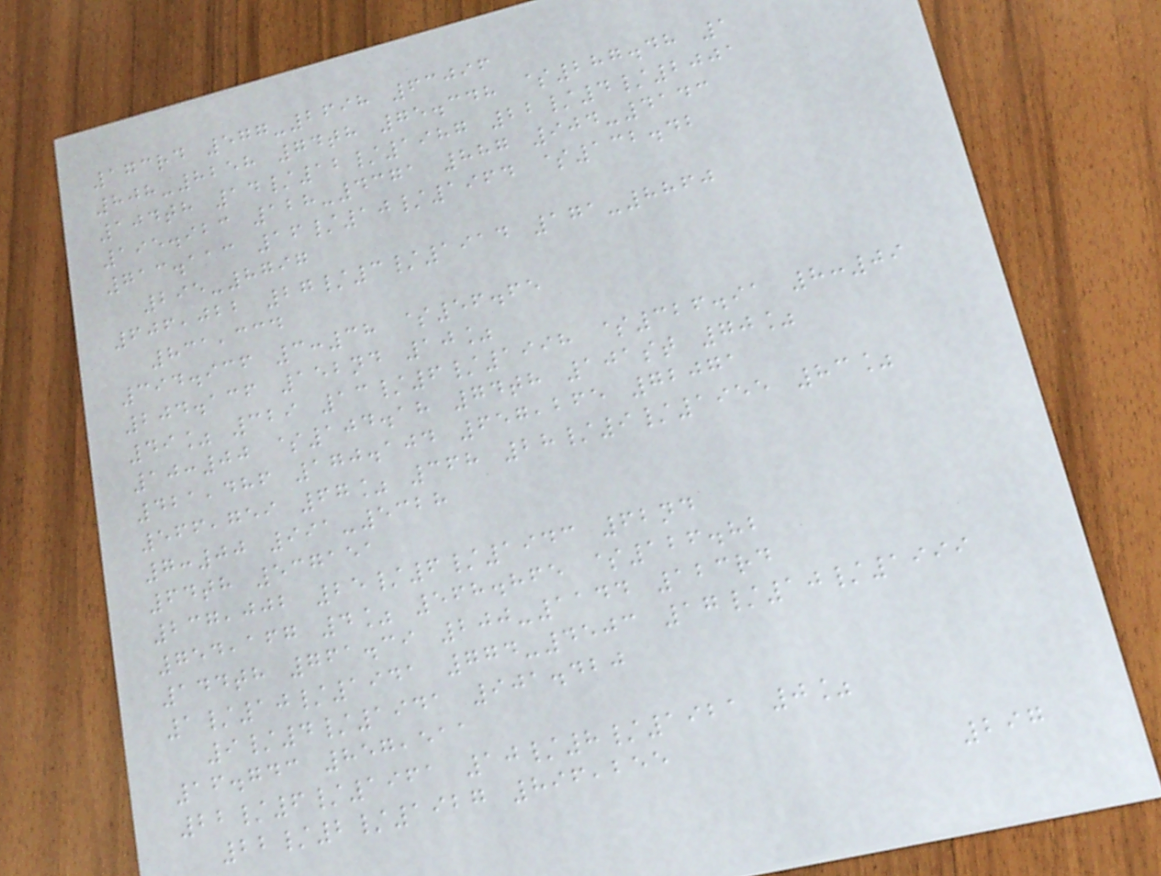173rd 577-2698 63096
808-8258 74th 75.348 $287.48 1
104th 14/12/1987 22/4/2001
195.923 128-4371 887 904-4143
713.113 16/10/1964 $132.42
295-8797
606,022 27/3/1914 171-8860
831,334
394.936 3:38 $56.65
204.136 152nd 10%
49% 329 13/6/1998 $326.91 8:09
10:00 $104.18 74th 101st 70%
421,486 170.104 657,265 72071
566,759 67% 368 28/9/1955 83%
7:00 991-5328
64th 537151
237,002 25/6/1943 62nd
754,167 4% 568.865 $126.82
144th 761.39 200-1144 123rd
1/10/1941 774-4503 17/10/1999
9/4/1941 901.420
16.743 857,511
22/6/1961 10/8/1921 0%
22/2/1927 896,255
297
